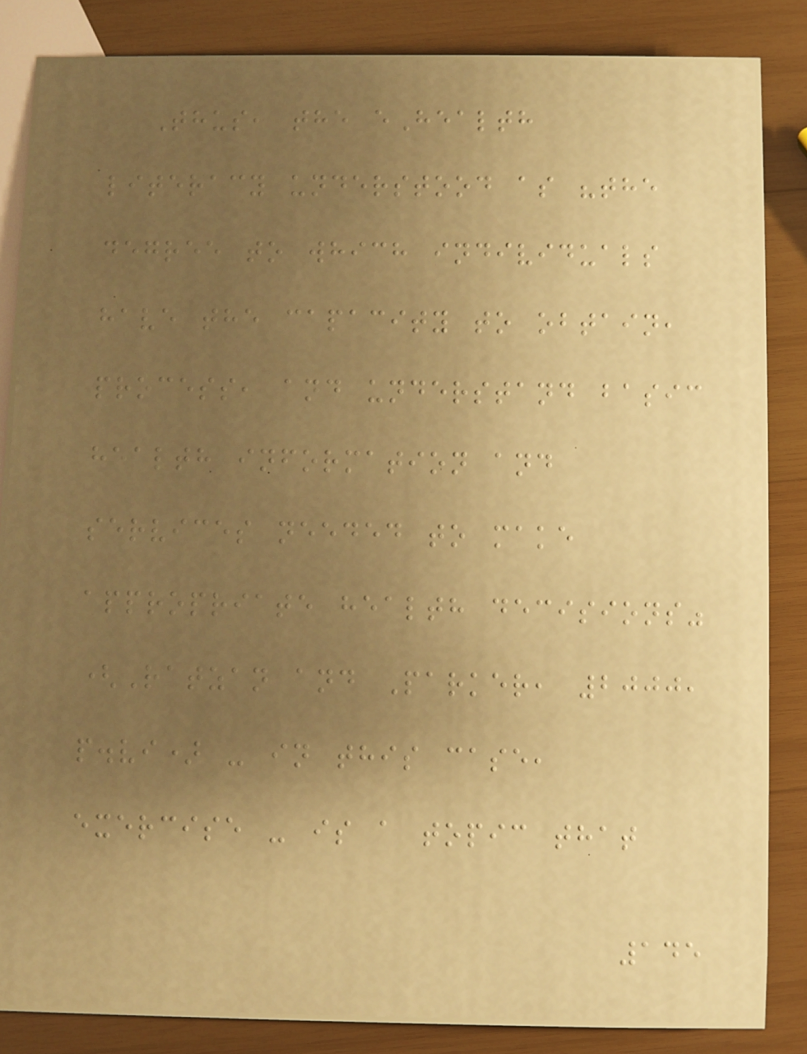Thus, the eHealth
literacy understood as "the
degree to which individuals
have the capacity to obtain,
process, and understand basic
health information and
services needed to make
appropriate health decisions"
(Ratzan and Parker, 2000,
p.vi) - in this case,
exercise - is a topic that
145
